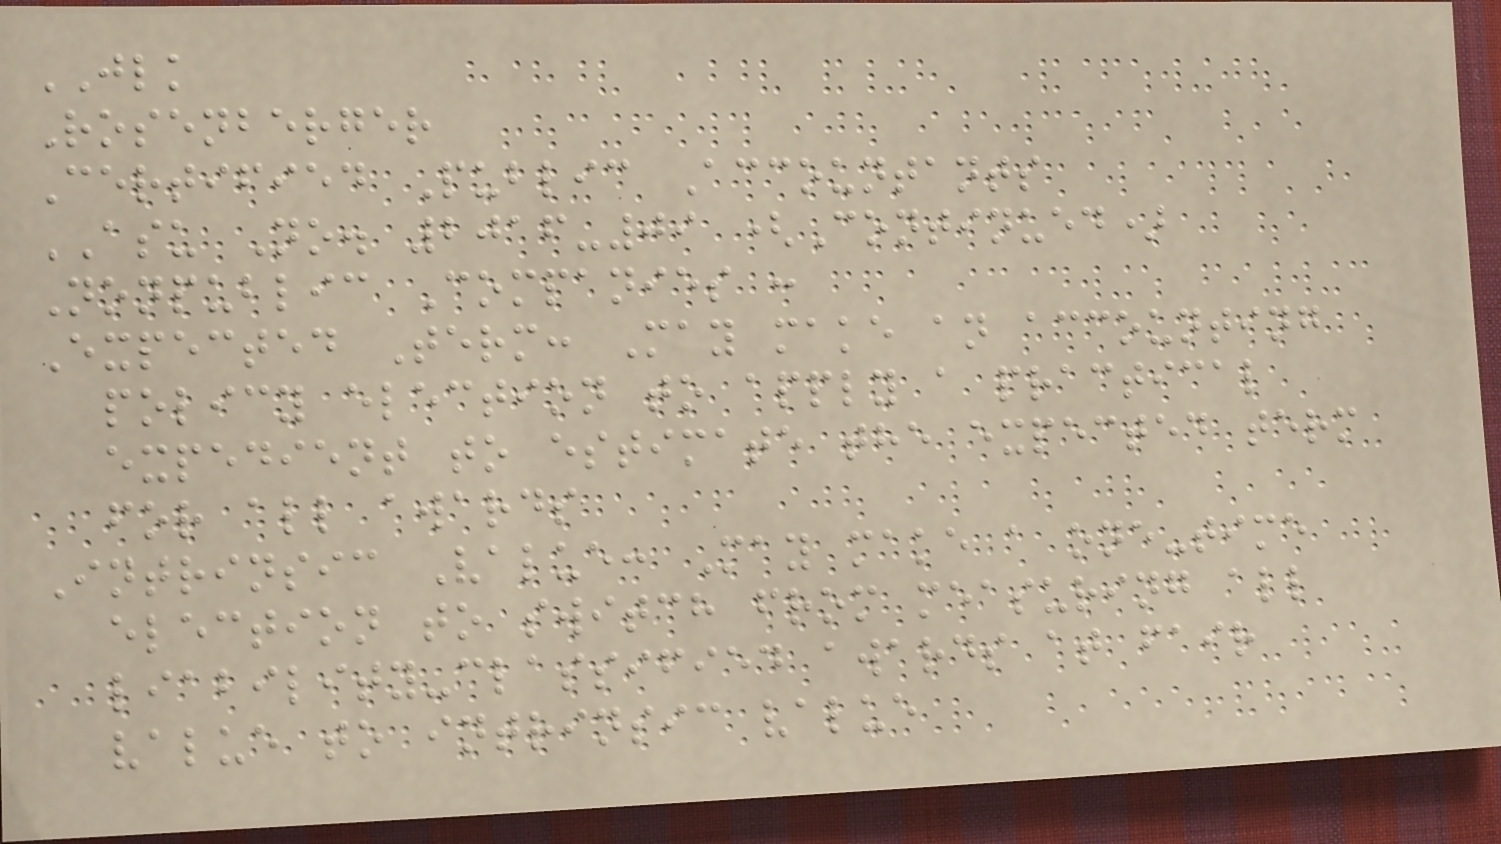JLK
Rosenberger
Certified Public Accountants
ASU No. 2016-09 (Continued)
Nonpublic Companies :
Expected Term: May make an accounting
policy election to apply a practical
expedient to estimate the expected term
for all awards
Intrinsic Value: May make a one-time
election to switch from measuring all
liability-classified awards at fair
value to intrinsic value
